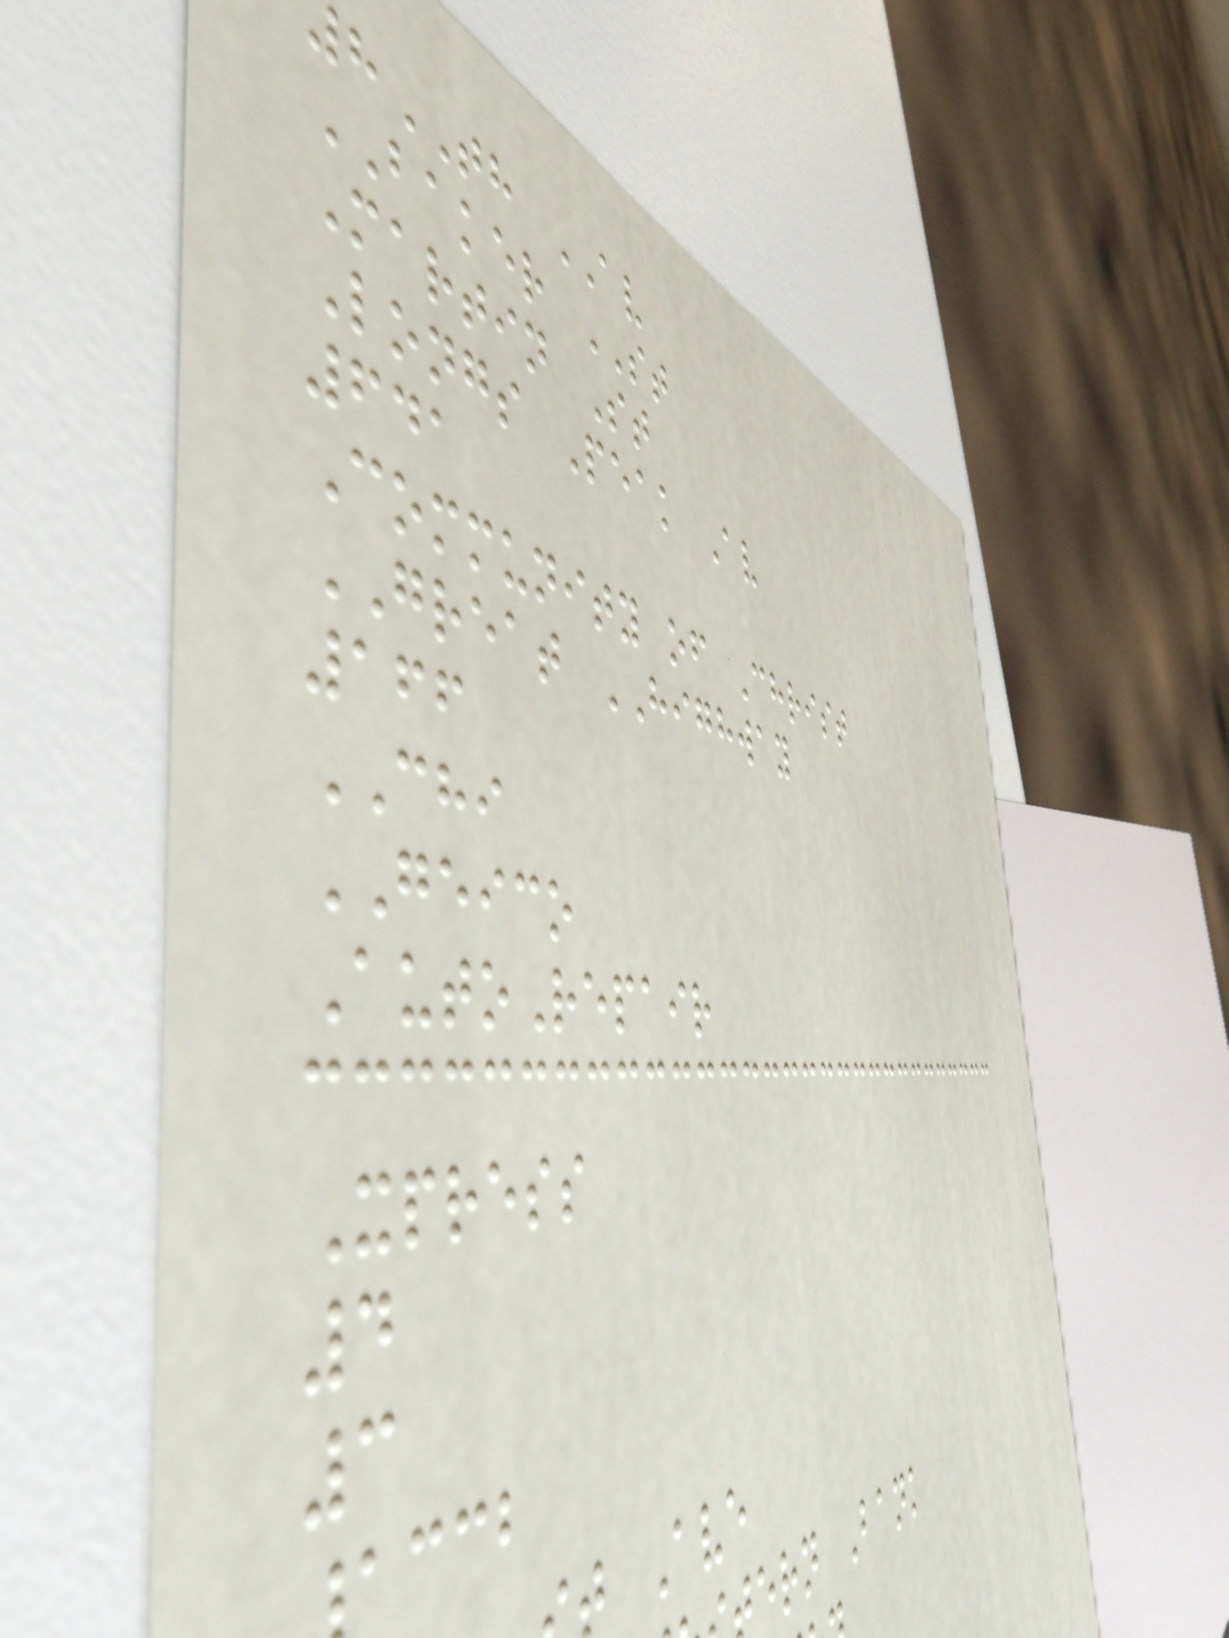TH AV
BAKER ST
Martin St
Longs Peak Av
641
Community of Christ
GREAT HIGHWAY
166
CHI
GEICO
AutoRepair
Xpress
4
3
accb
Ave
ern Bank
